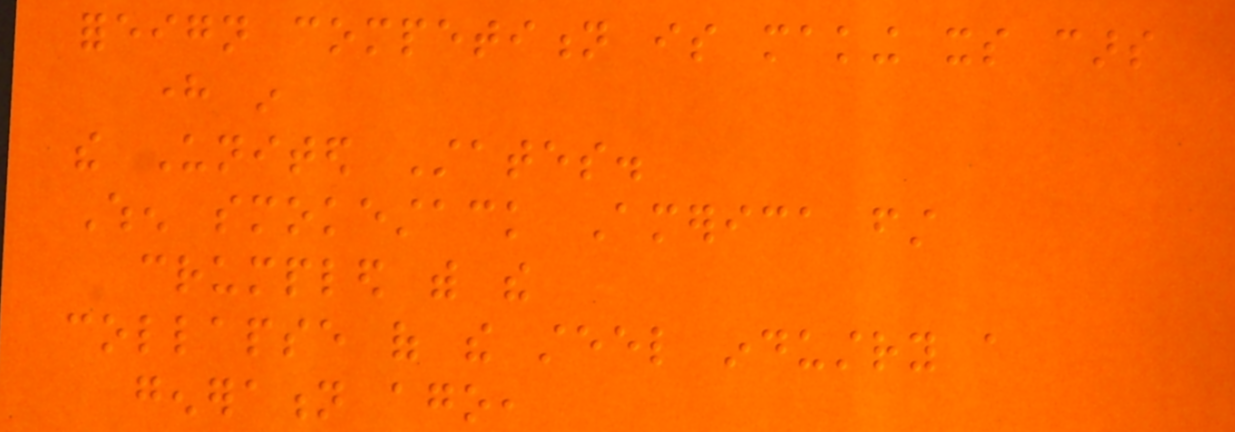foreign competition is making its cars
here in
the United States.
When smokestack America first
crumpled with the
collapse of the steel industry a
generation ago,
